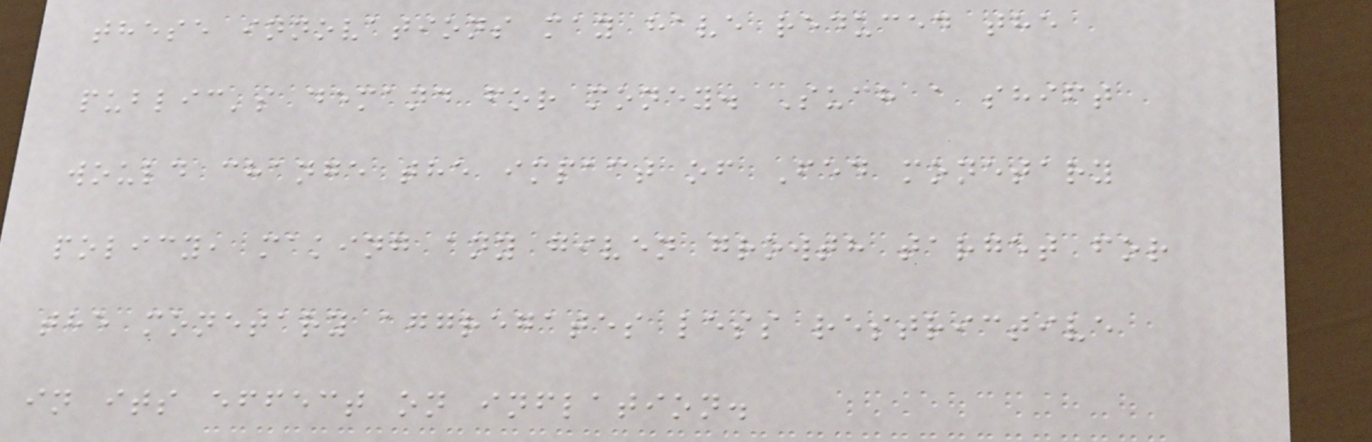these innovations may have reduced the
public's demand for money. Such a shift
would change the impact of Fed monetary
policy, making any given growth target for
the monetary aggregates less restrictive
in its effect on inflation.
